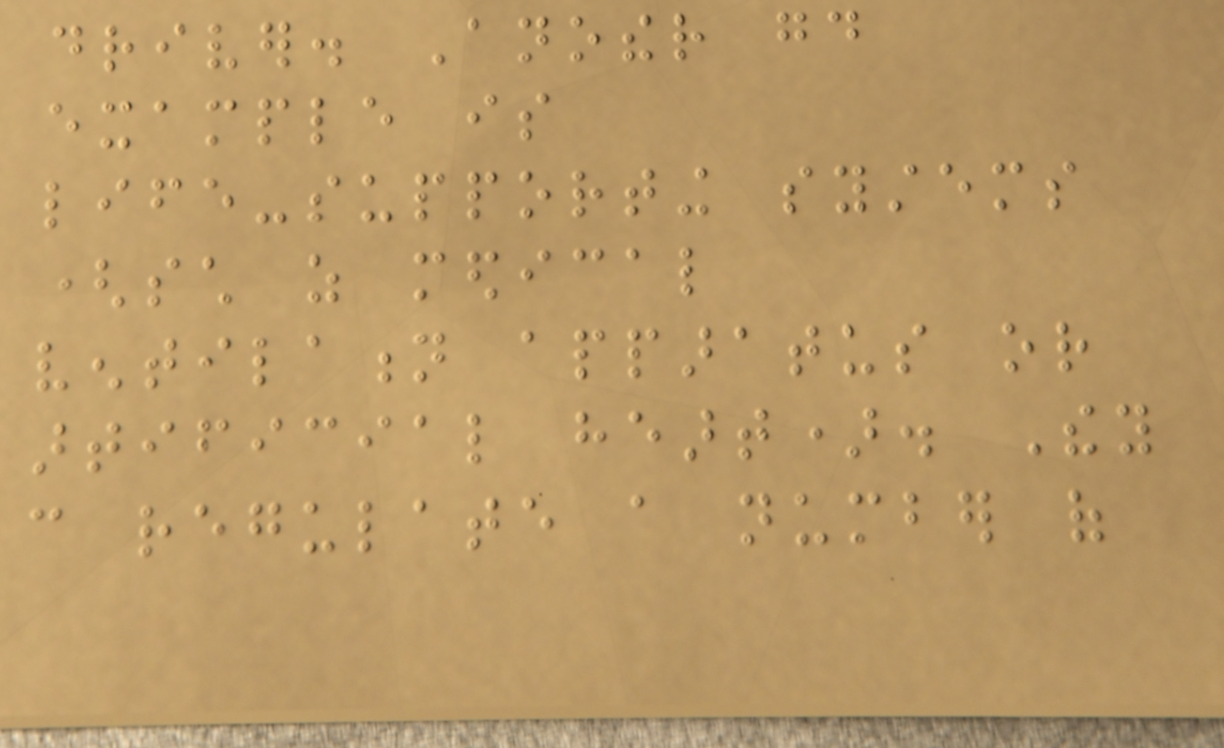driver. Another good
example is
life-supporting systems
(such as medical
ventilation apparatus or
artificial heart). They
can regulate a number of
